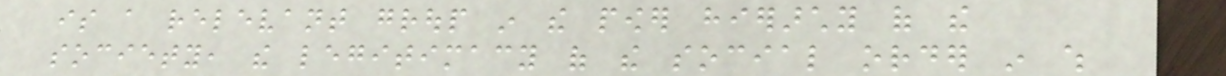is a relevant group in the power hierarchy of the
society, the legitimacy of the social order in which
